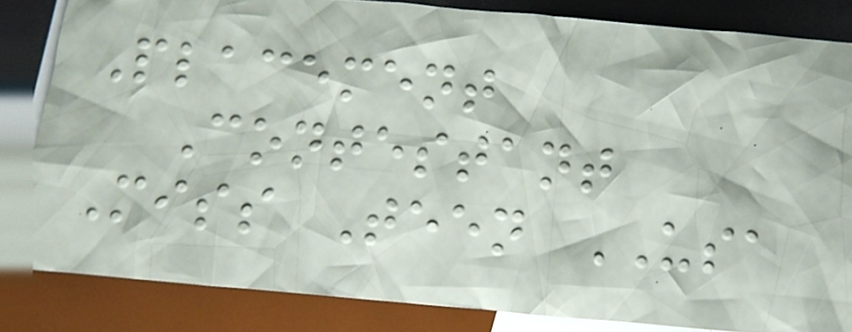Placement
Contestant
Miss Teen USA
